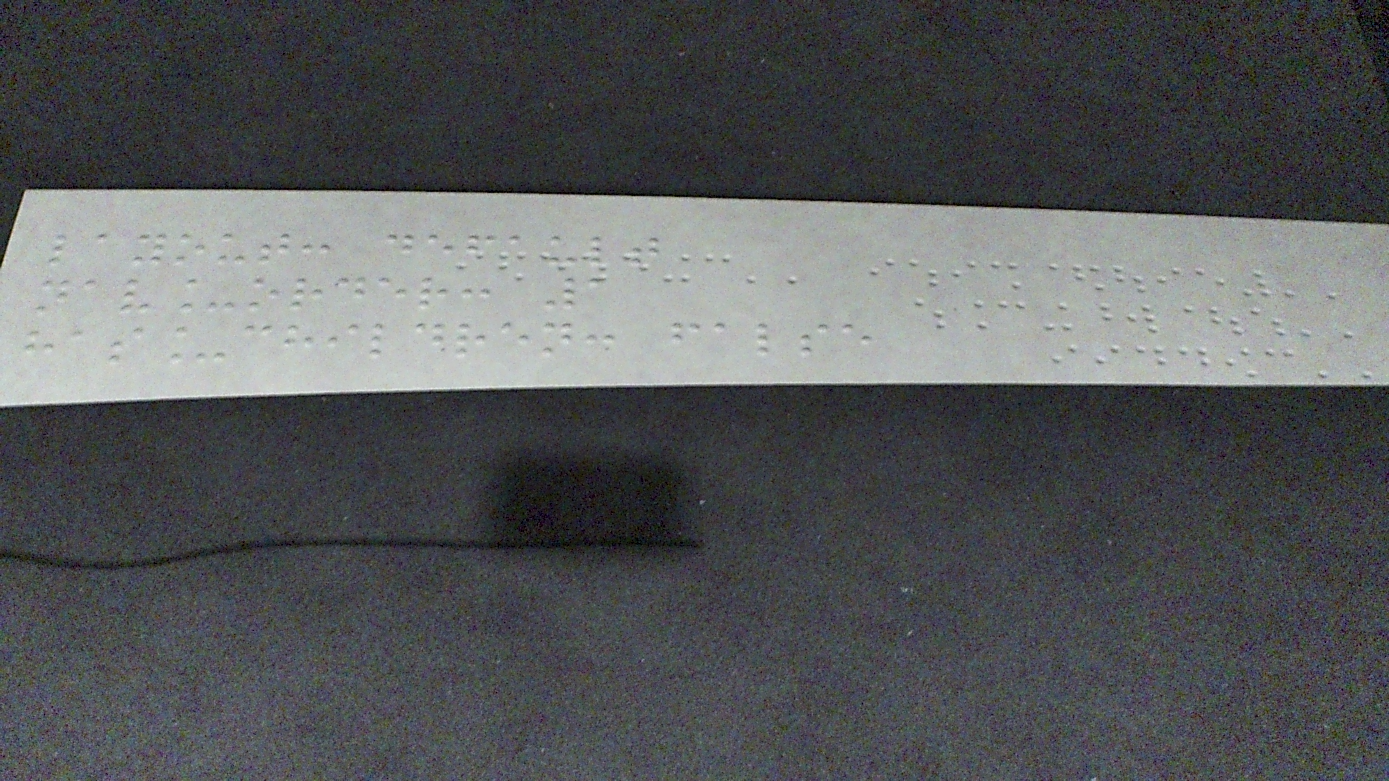layout: default
nav_order: 1
has_children: false
